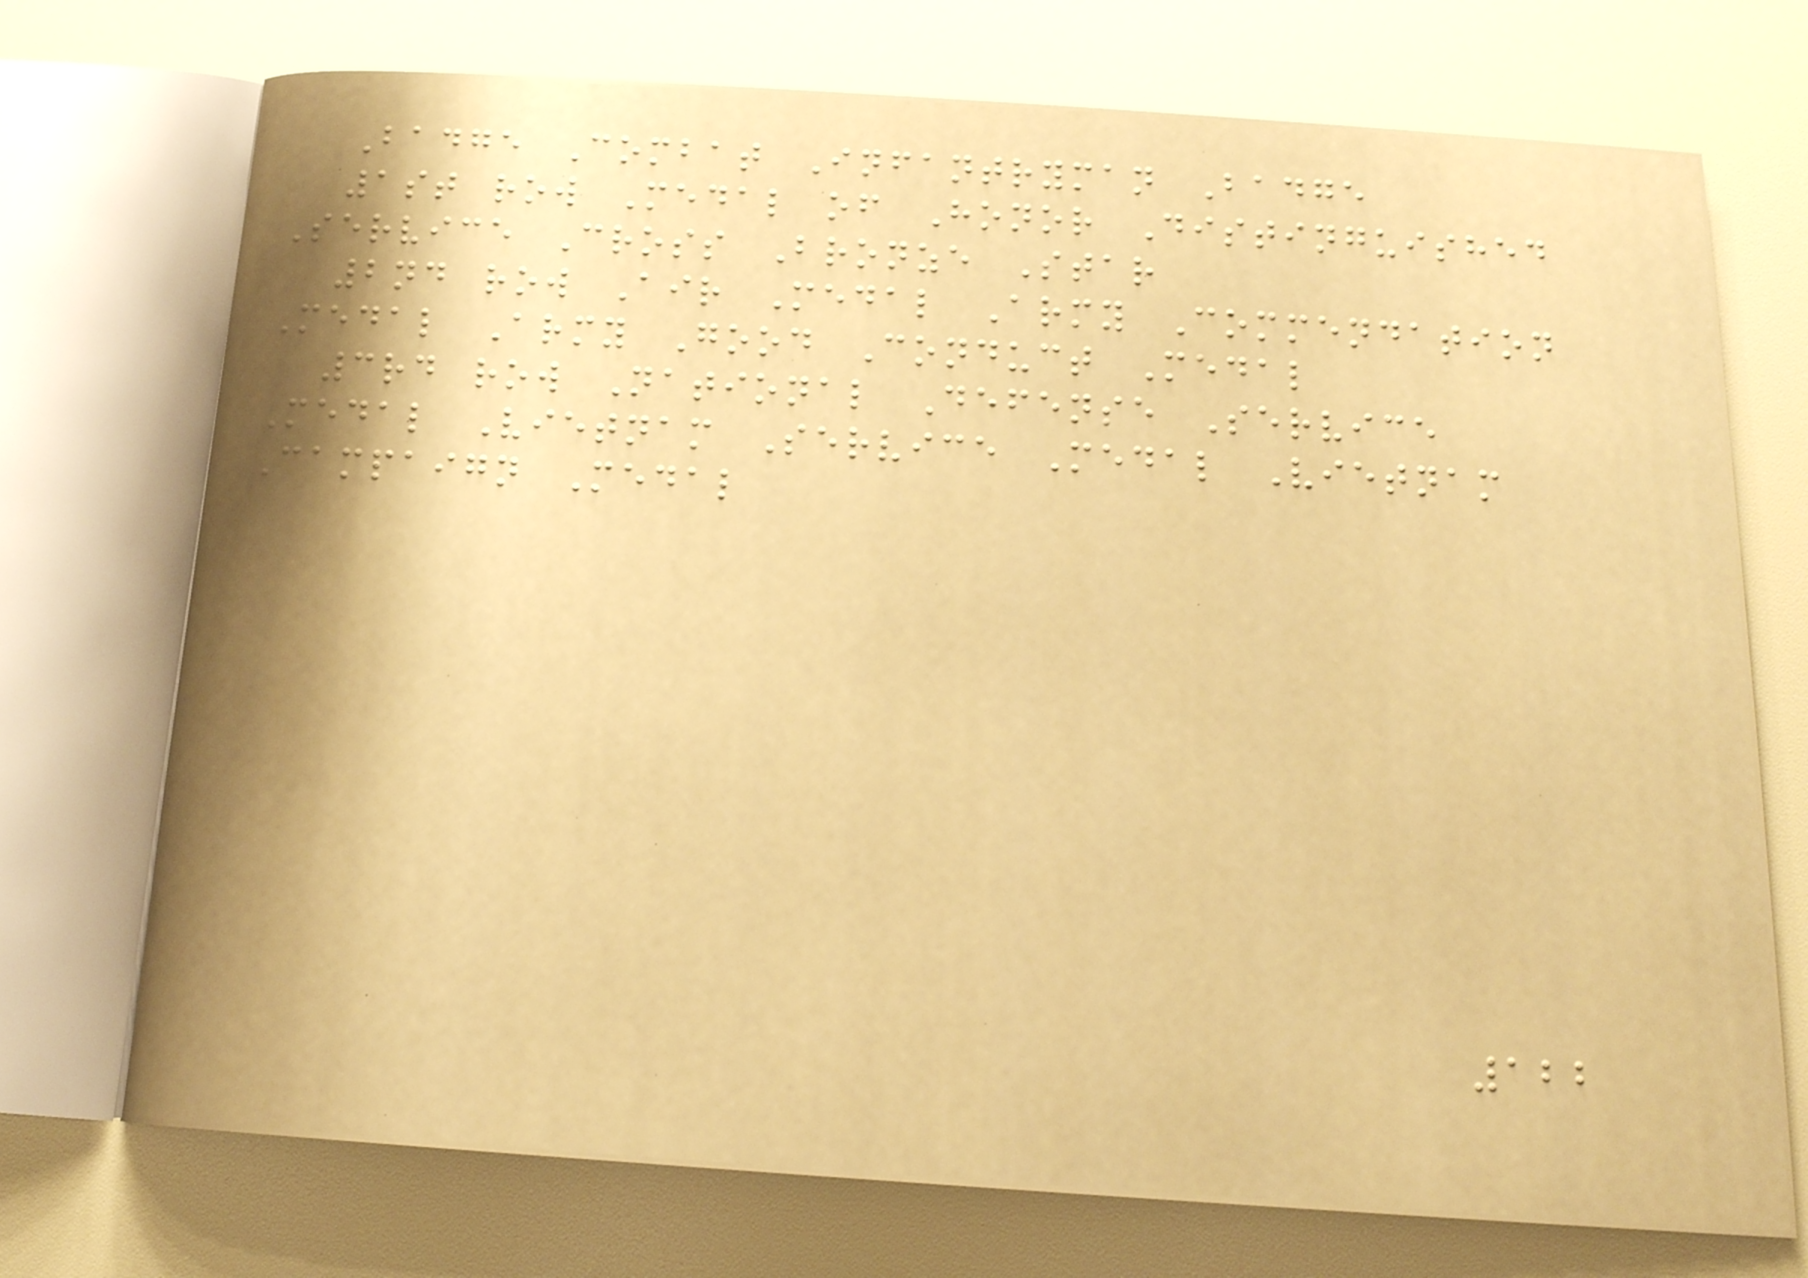Badge Combat Infantryman Badge
1st row Medal of Honor Distinguished
Service Cross Bronze Star
2nd row Air Medal Army Commendation
Medal Army Good Conduct Medal
3rd row National Defense Service
Medal Vietnam Service Medal Vietnam
Campaign Medal
122
